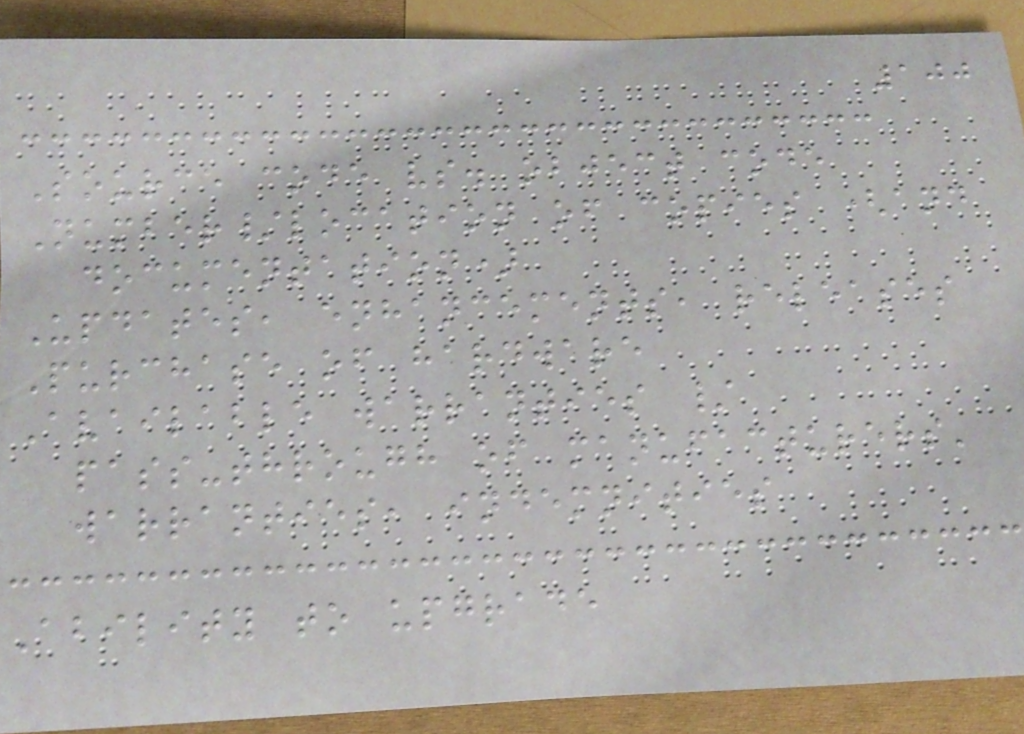100
Source code vs. object code
Number/location of copies (and
documentation)
Updates, enhancements, releases
Purchase of hardware
Available warranties /
pass-through of manufacturers'
warranties, indemnities
Ability to upgrade
